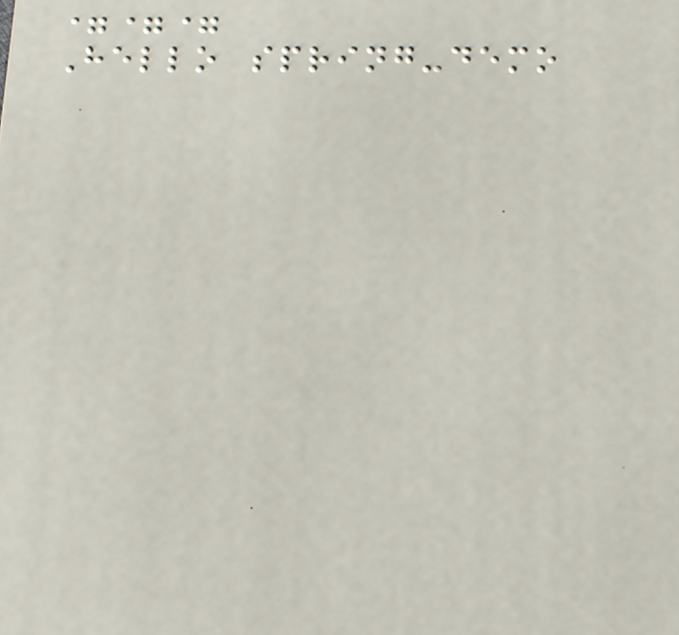===
Hello spring-demo
